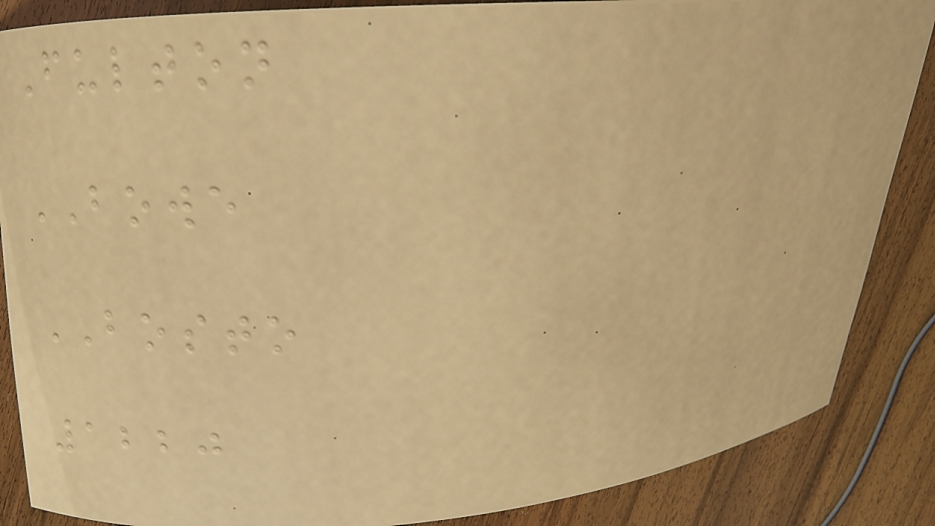Fulton
BOWE
BOSTO
1220
